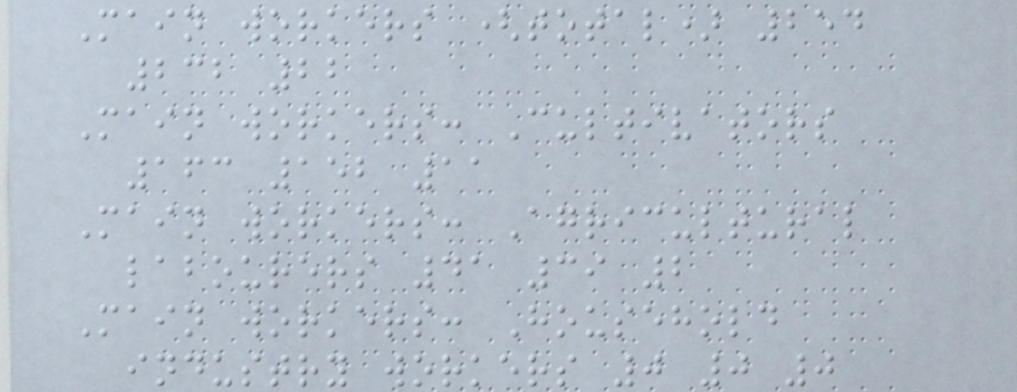Main workers (total) 254
232 22
Main workers: Cultivators
163 152 11
Main workers: Agricultural
labourers 41 39 2
Main workers: Household
industry workers 0 0 0
